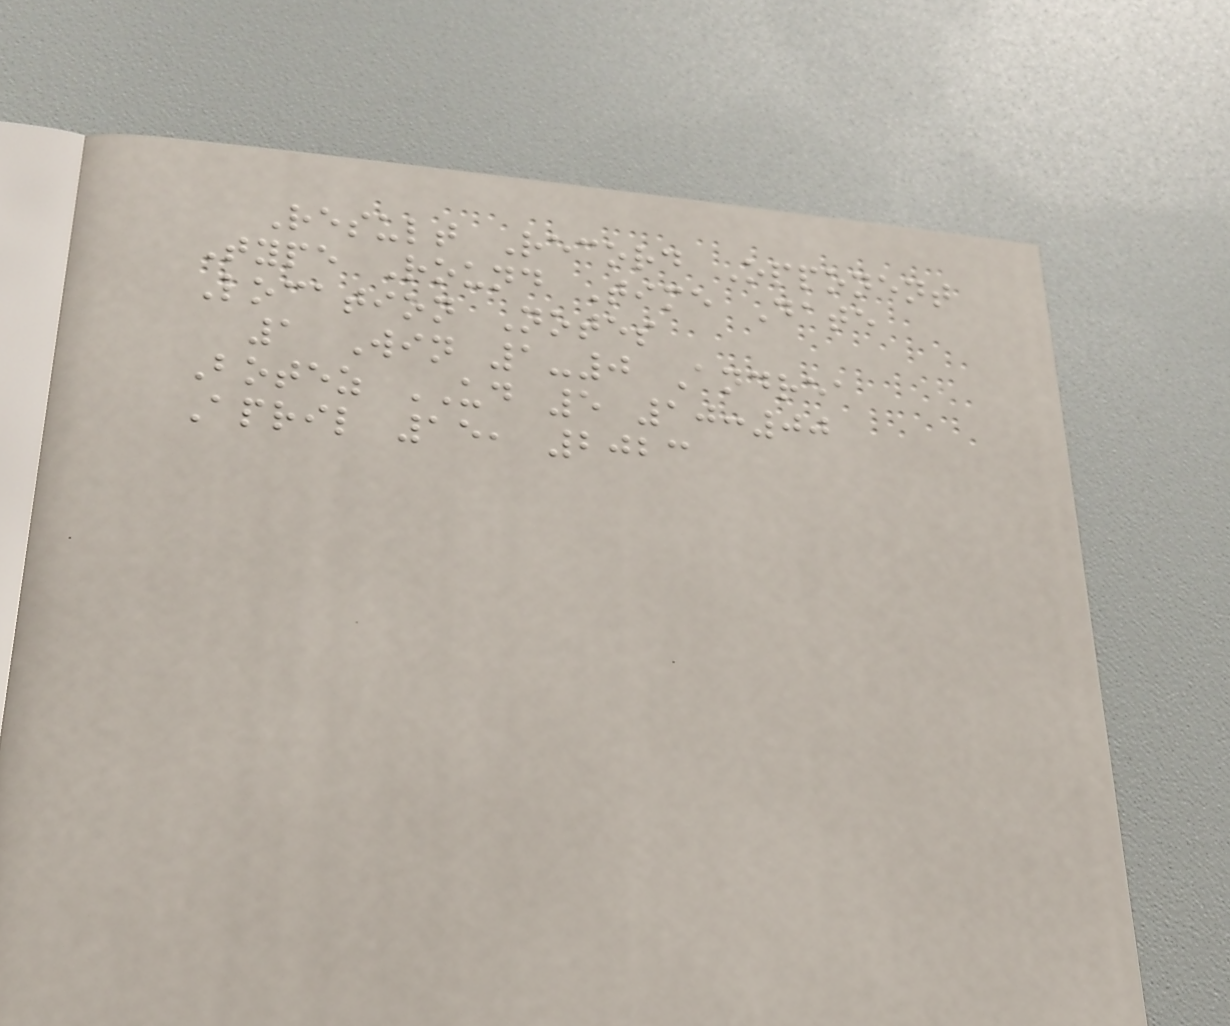Result Record Opponent
Type Round Time Date
Location Notes
1 Win 1-0 Andrea
Botez UD 5 10:00
April 15, 2023
